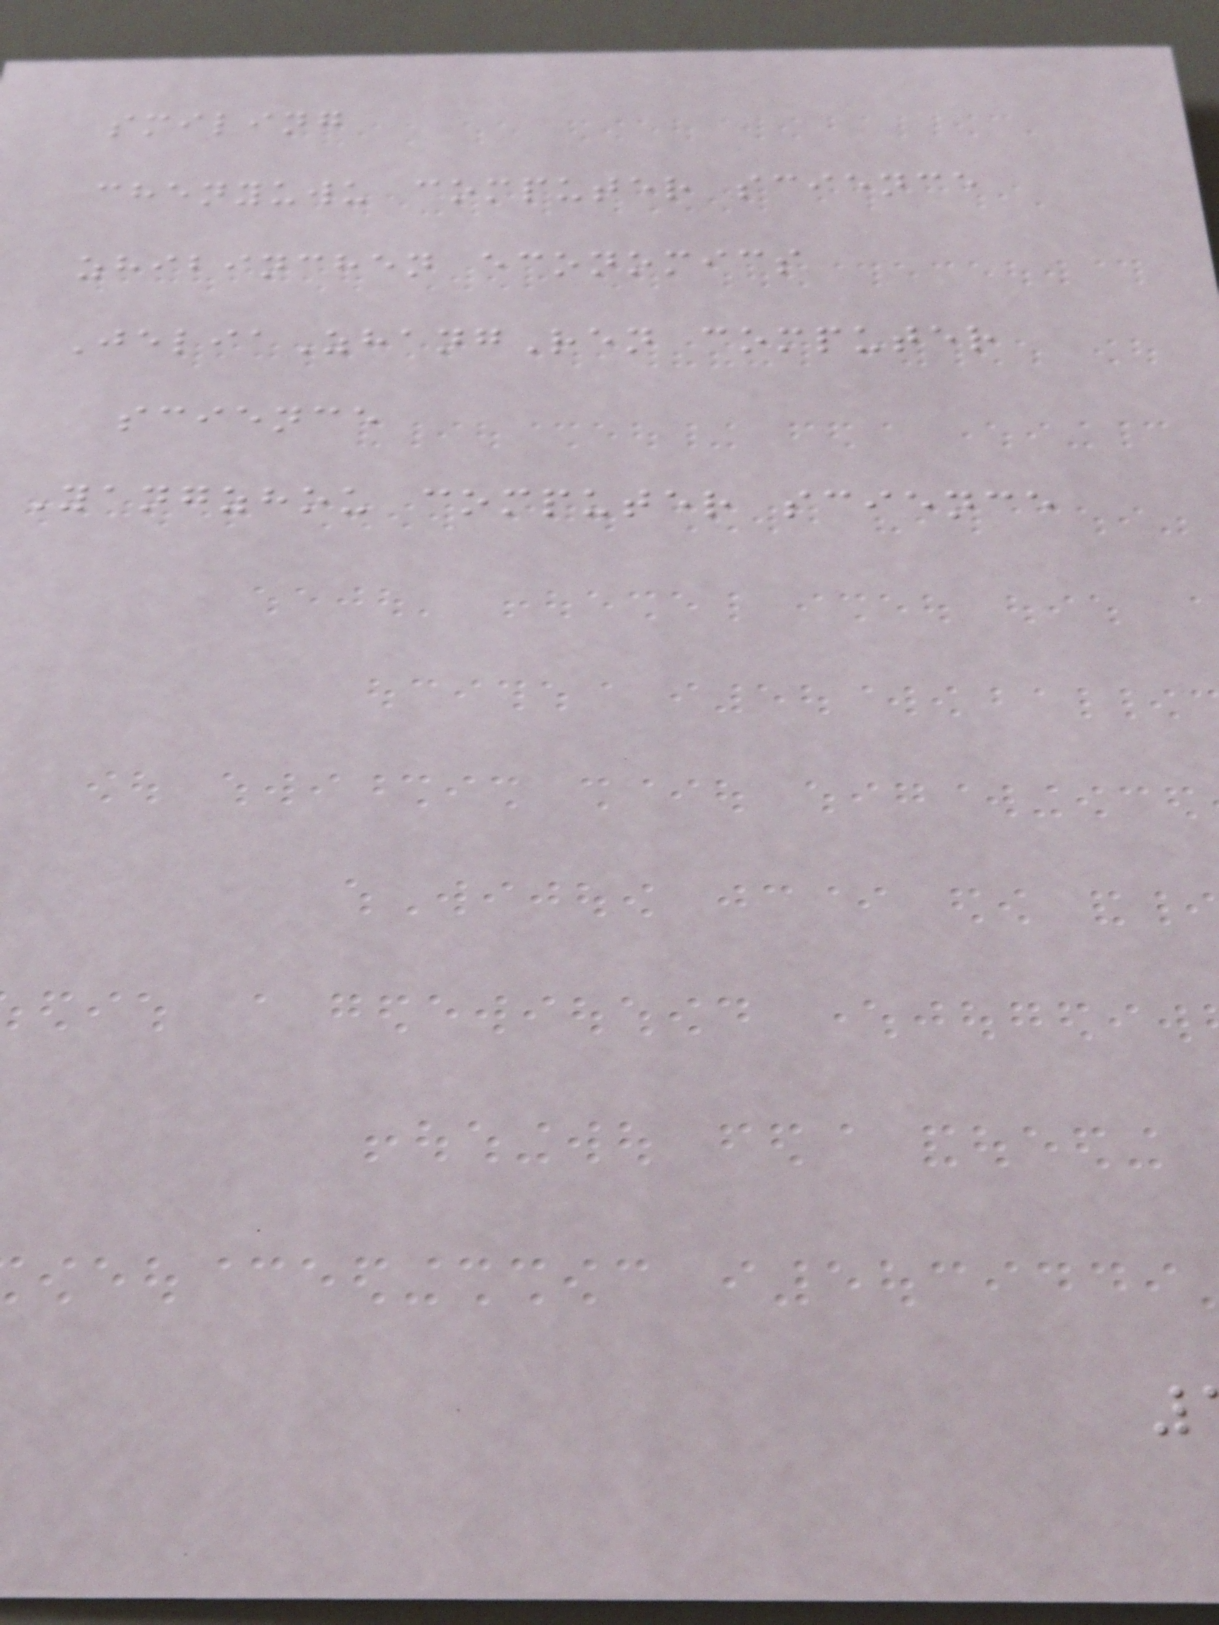smiling
chenyuwu computer science
zhibinchen economics
JeliaZhangRen computer
science
Yangzhou computer science
